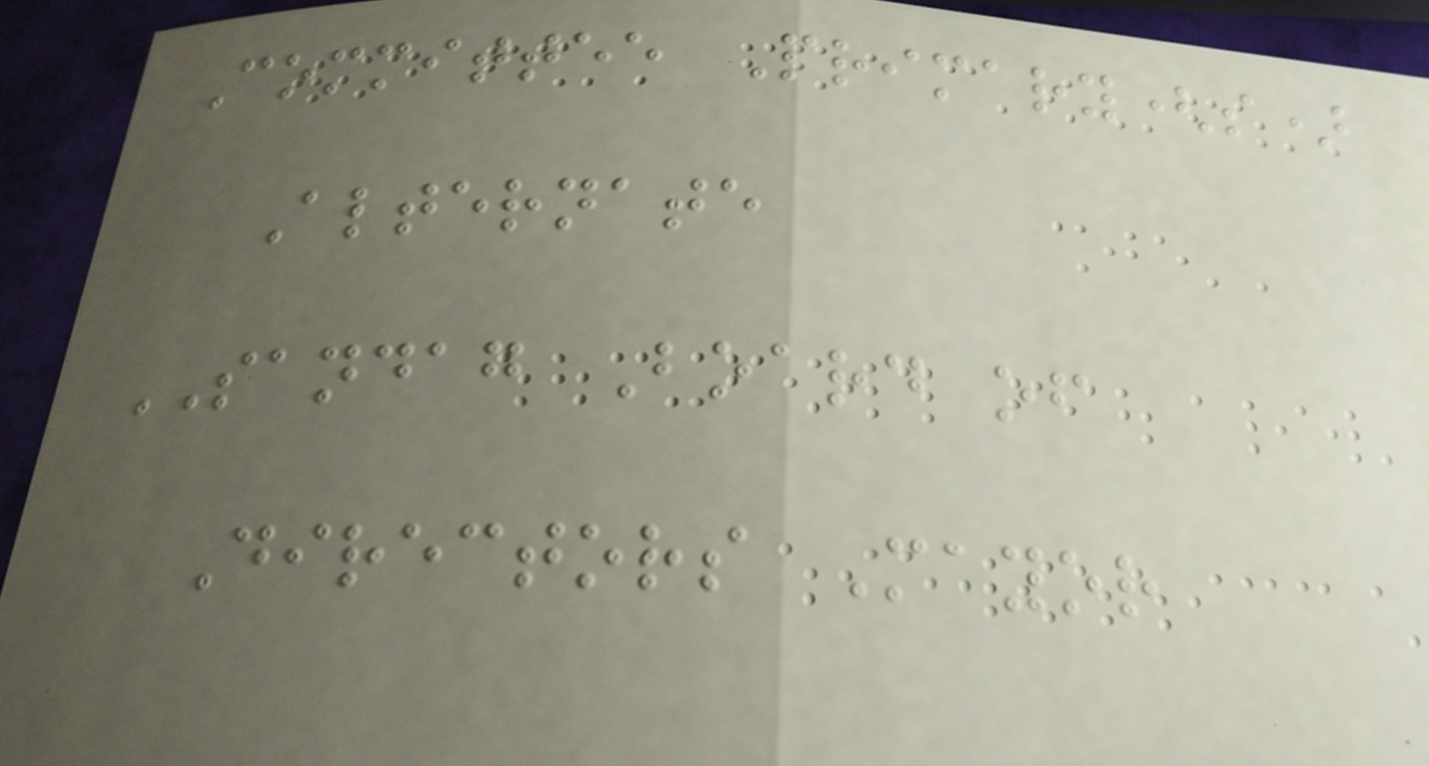Committee Primary(s)
Alternate
SANDAG Board of
Directors Mayor
